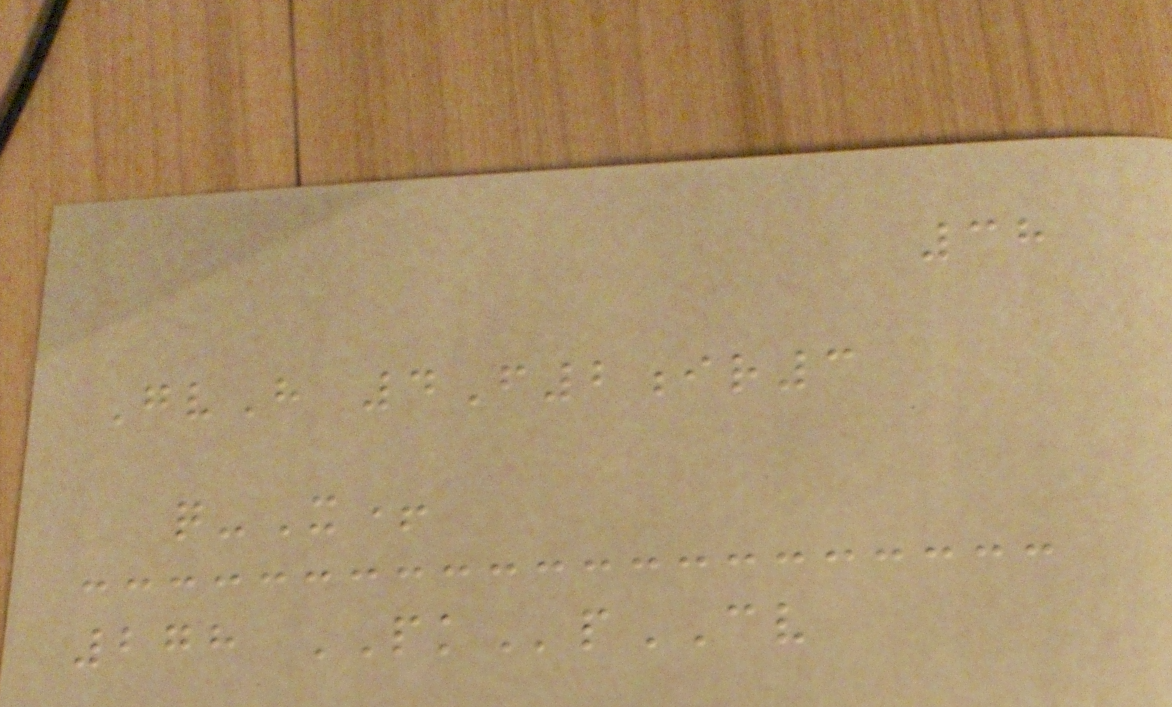38
GvH 4F2ir3
q-X+
278 PKpCV
